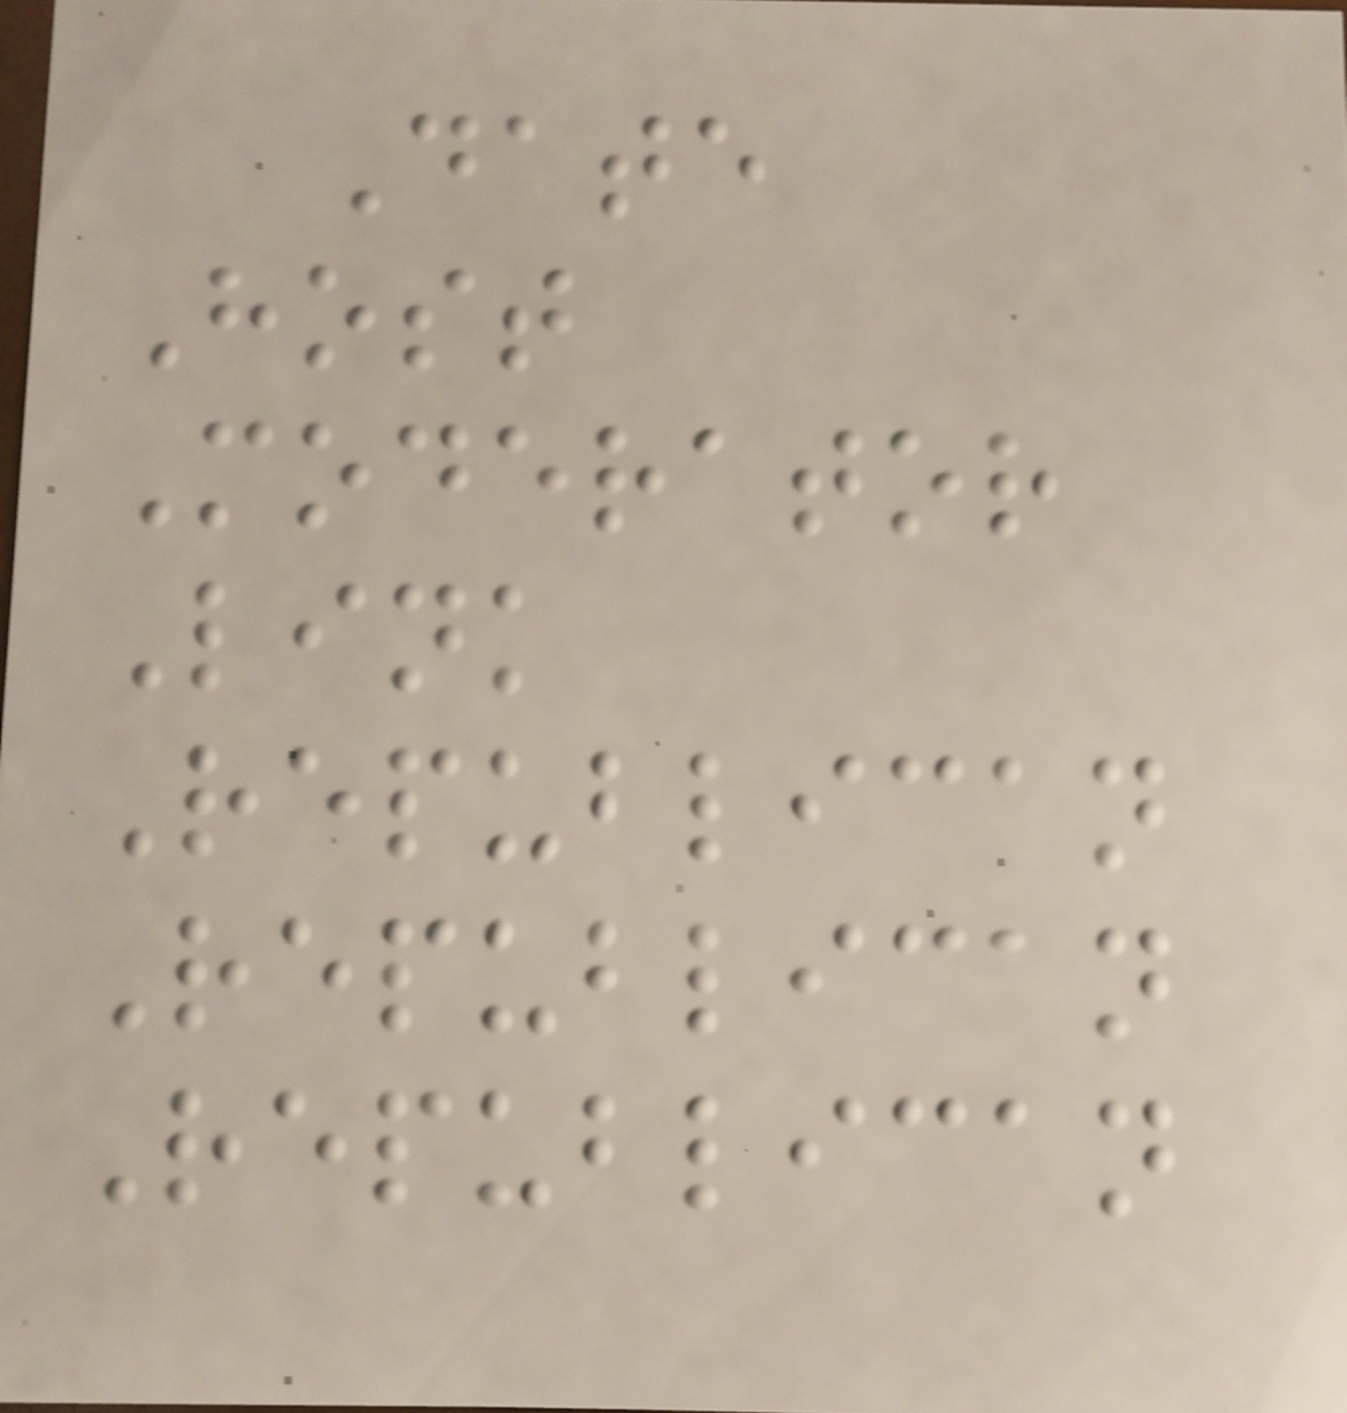Date
Host
Moderator
Link
Republican
Republican
Republican
